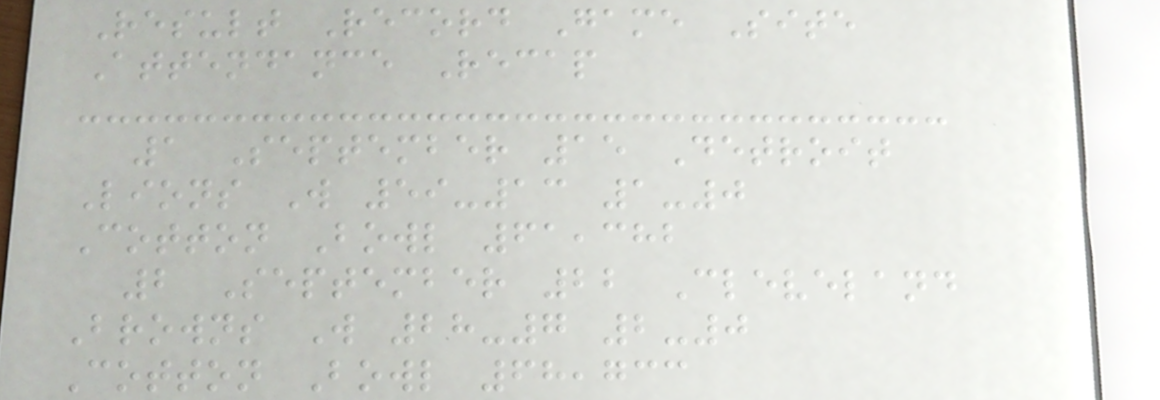Result Record Game Site
Attendance Recap
1 September 15 Detroit
Lions W 59-13 1-0
Cotton Bowl 61,382
2 September 22 Cleveland
Browns W 28-7 2-0
Cotton Bowl 68,733
